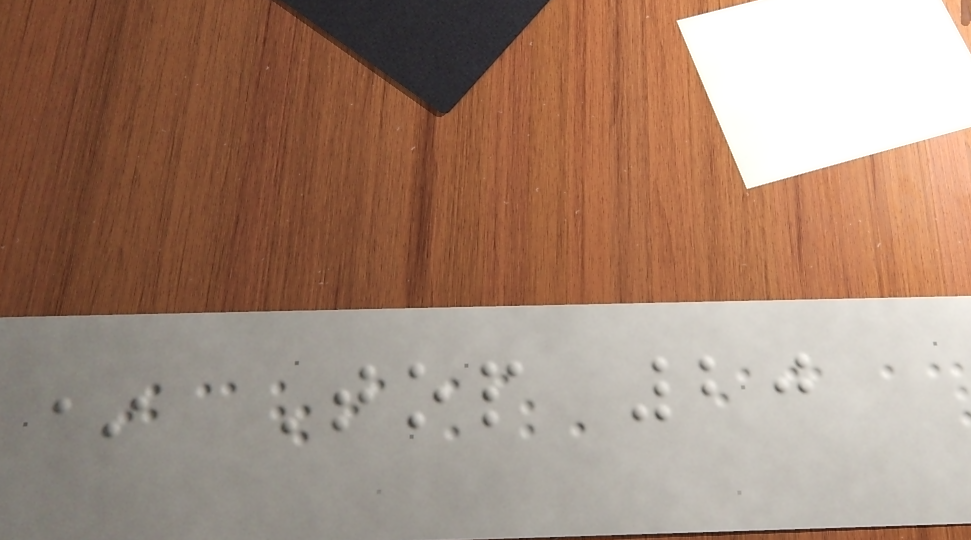* Top 20
